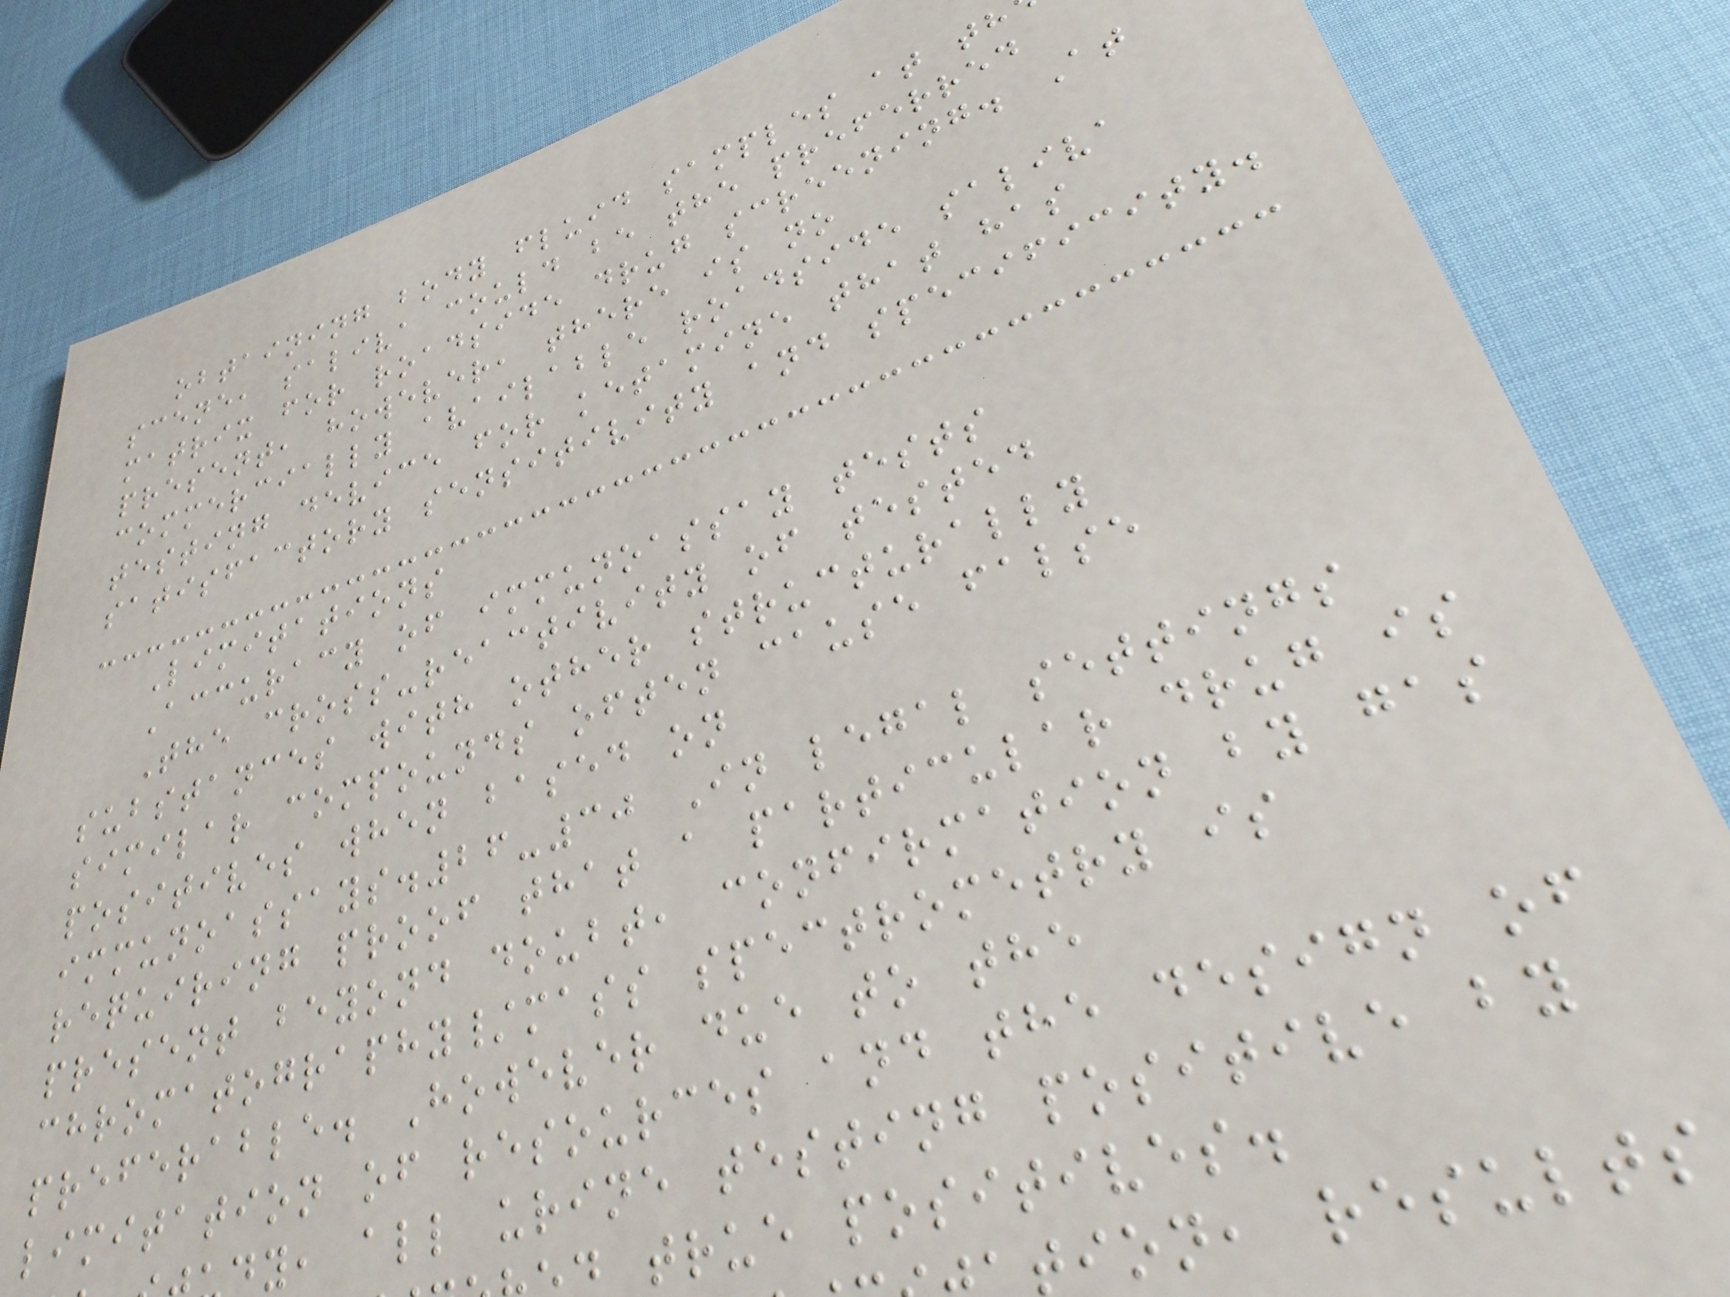obtaining body fluid samples at th
scene, saliva could be the preferred
matrix for roadside drug screening. At
present, however, there is no
commercially available roadside saliva
testing device for ketamine that has
satisfactory sensitivity and specificity.
Limitations
Accuracy of immunoassay tests
The cross-reactivity of tested
substances with other structurally
similar compounds often cause false
positives when based on
immunoassays.26-30 In legal settings
requiring proof that a particular drug is
present beyond doubt, confirmation by gas
chromatography/mass spectrometry is
preferable. However due to the
limitation of resources and the design of
y, all urine testing positive by
true positives.
tion, results
